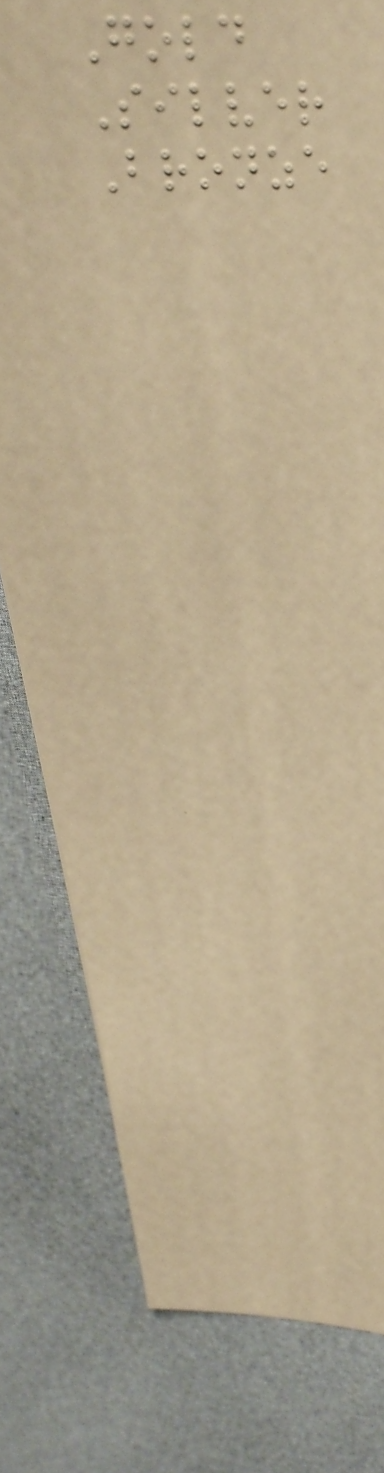Gold
Silver
Bronze
